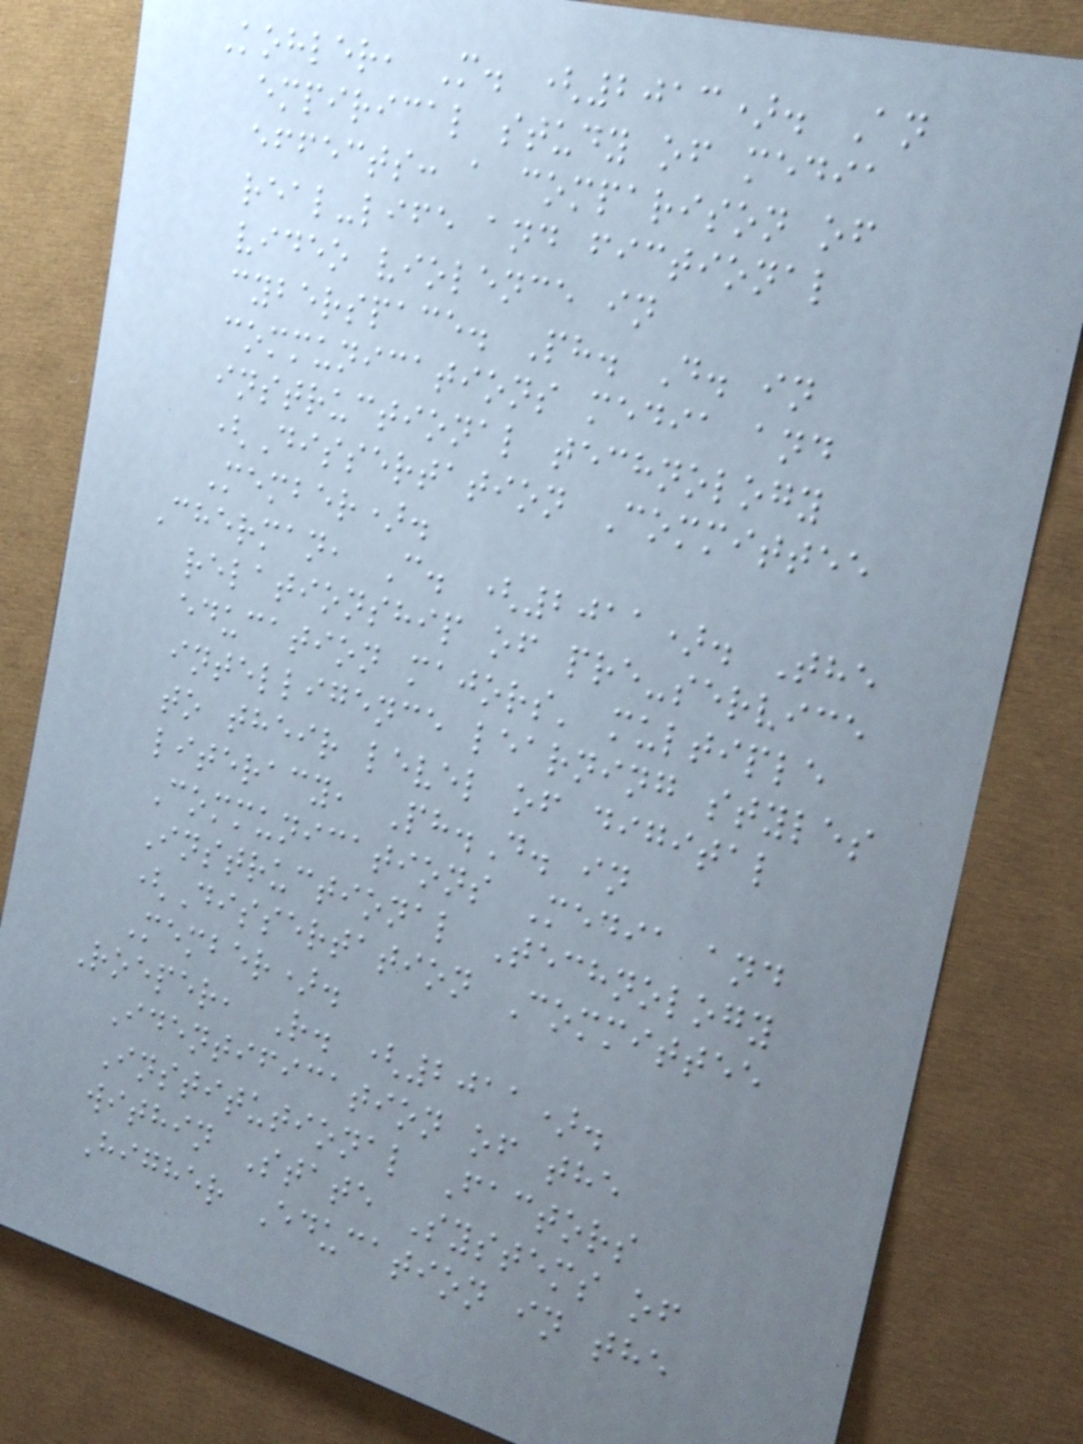Kohler, M. (2013). An
empirical study of media
effects: a comparison of
real-life and fictional
video violence in
cyberspace. Ph. D. in
communications media and
instructional technology
(Dissertation Committee
Member).
Cherman, C. (2011). The
relationship of pre-service
education majors' multiple
intelligence learning styles
to their level of digital
literacy, Ph.D. in
Communications Media and
Instructional Technology
(Dissertation Committee
Member).
Roeper, R. (2011).
Identification of the
Institutional Factors
within State Systems of
Higher Education in the
